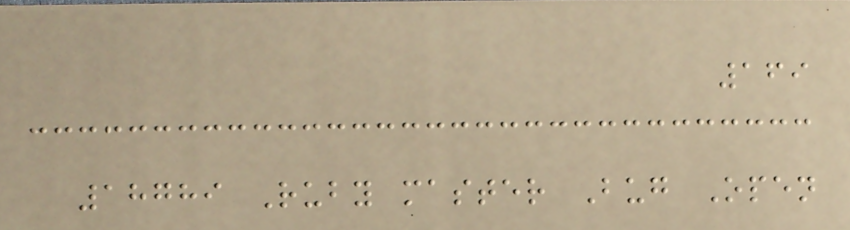169
18789 Ruby master Bug Open
